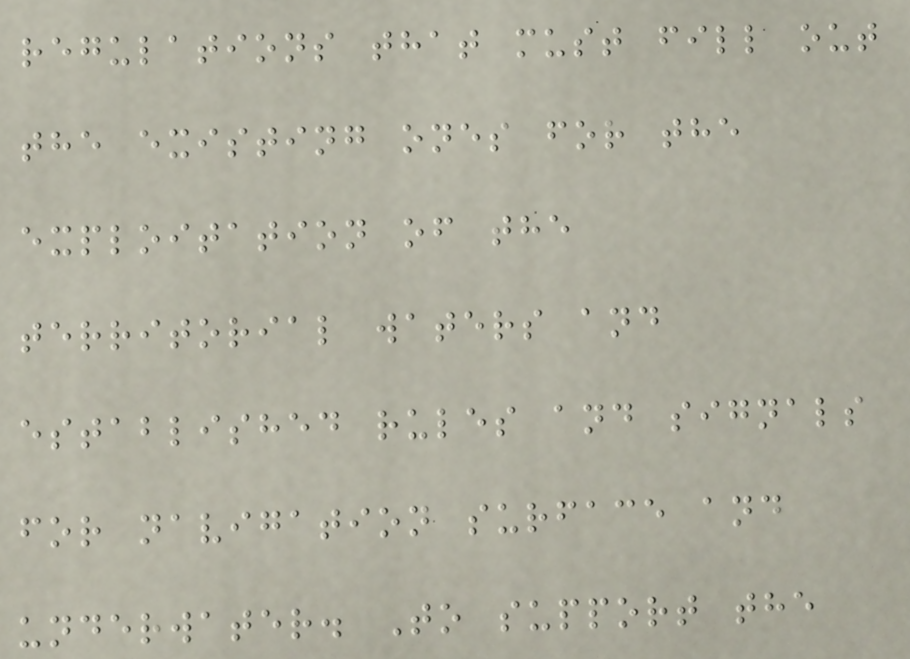regulations that must fill out
the existing ones for the
exploitation of the
territorial waters and
established rules and signals
for navigation surface and
underwater. To support the
